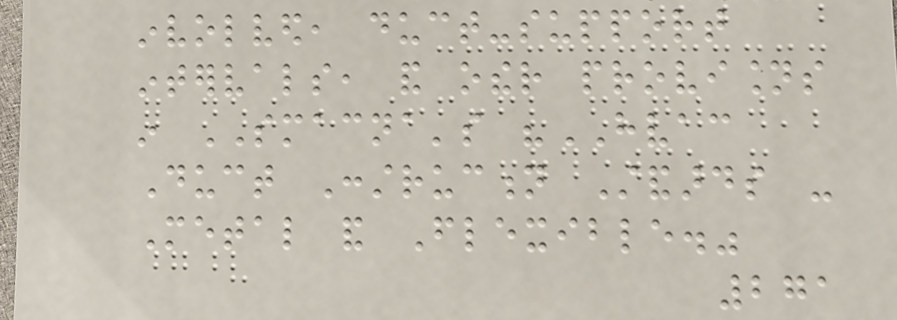involved, duct-support
intervals, and other provisions
in SMACNA's "HVAC
Duct Construction Standards -
Metal and Flexible."
271
